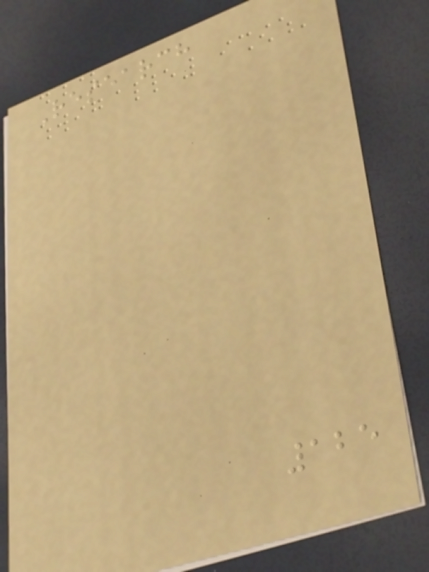Research
125
